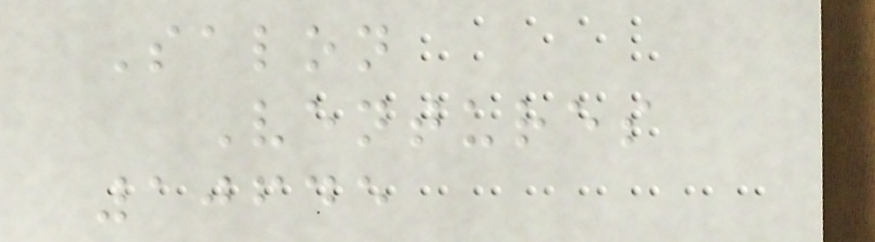Salon
Ventures
10645
